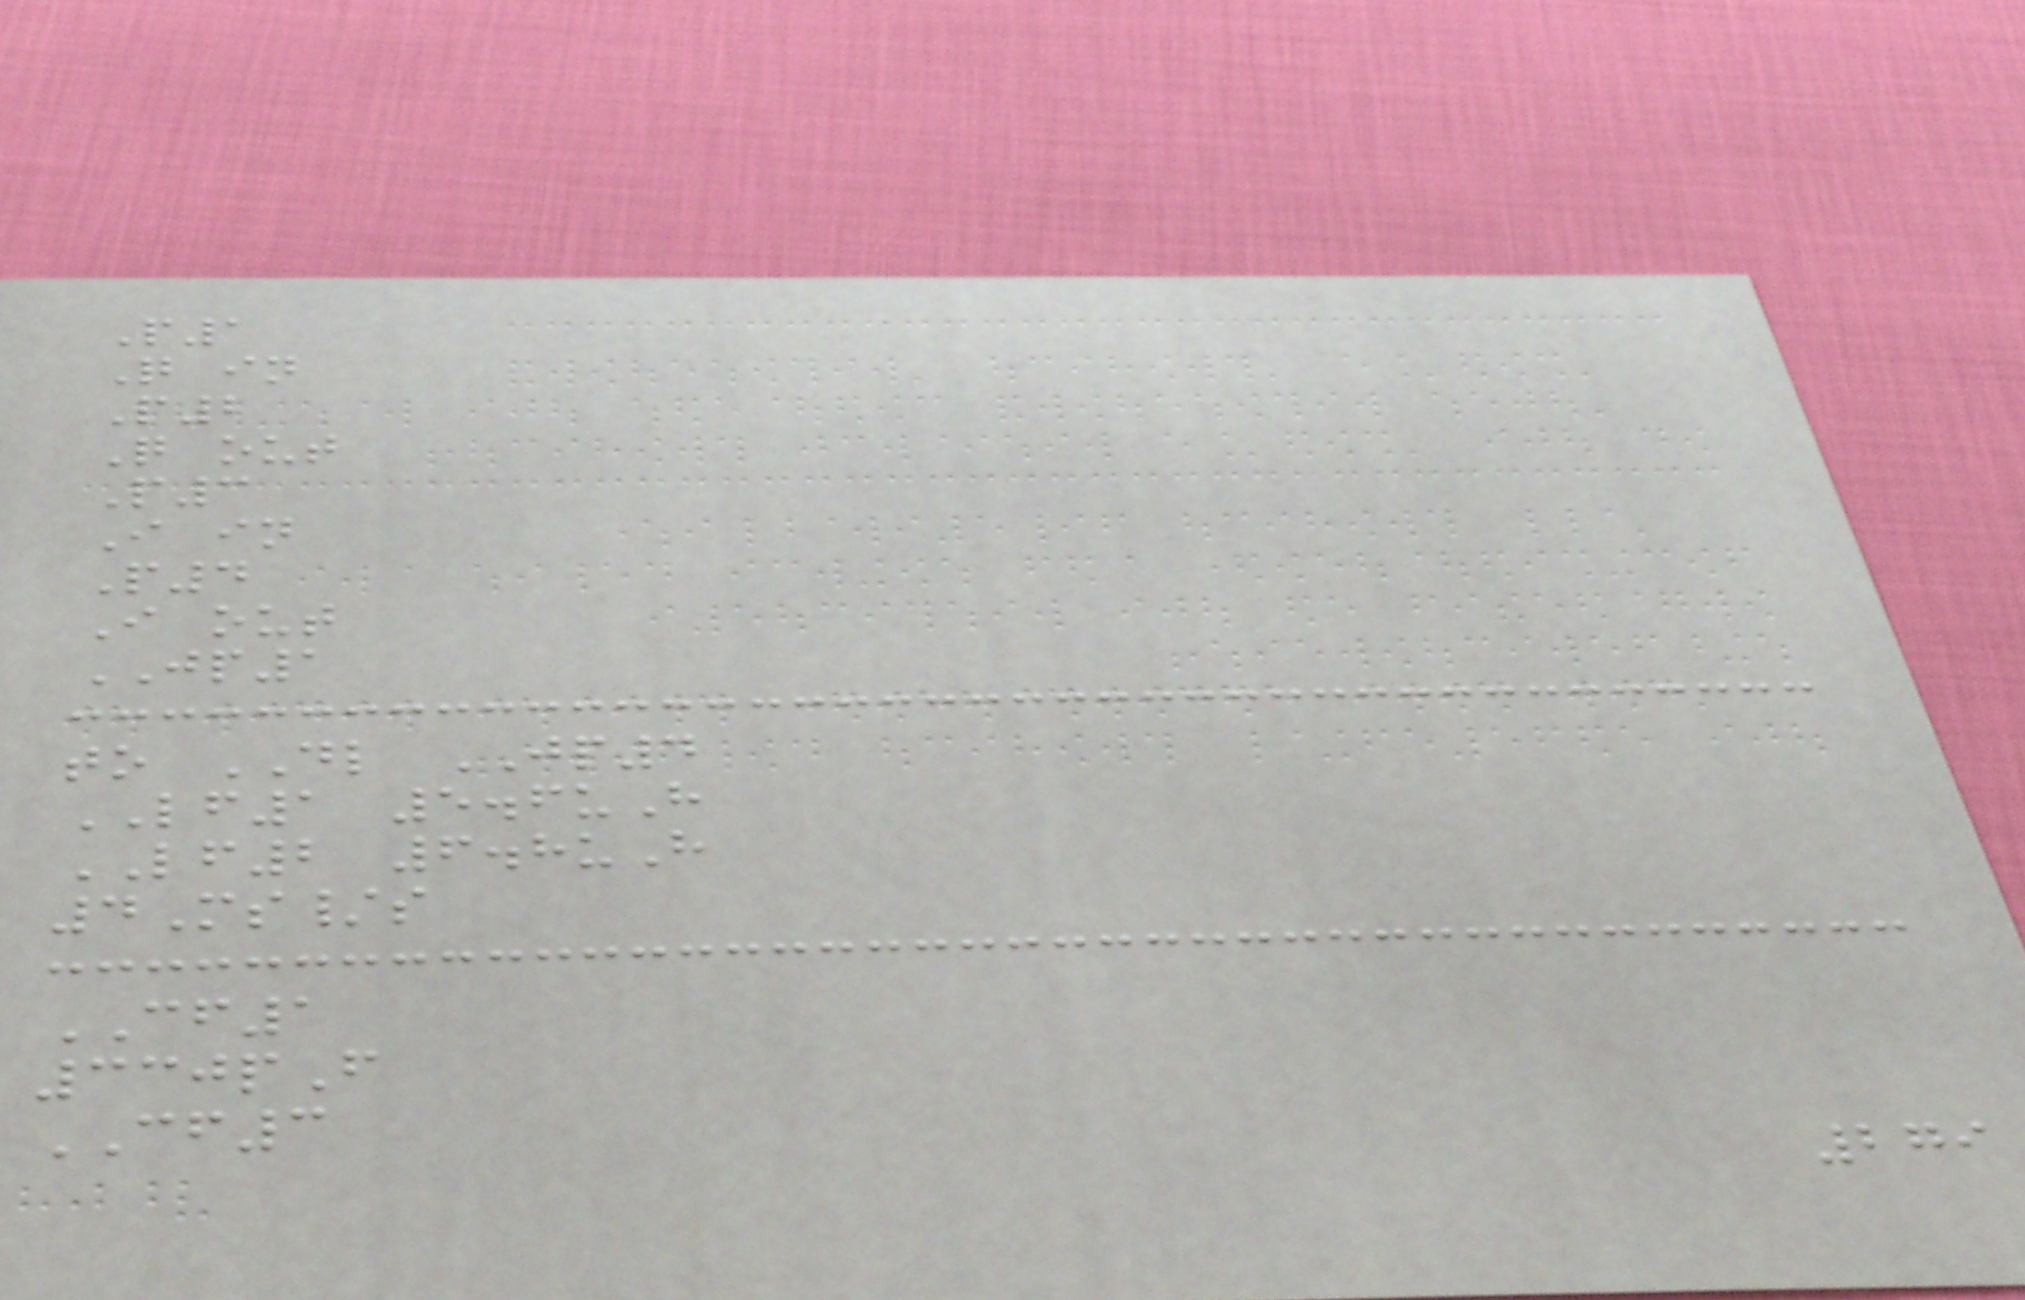P1
Q in
P2
Q out
P3
I in
P4
I out
JP1
to DL JP4
LF1 5.6uH
LF2 6.8uH
4Ms/s
CF1
330pF
CF3
279
